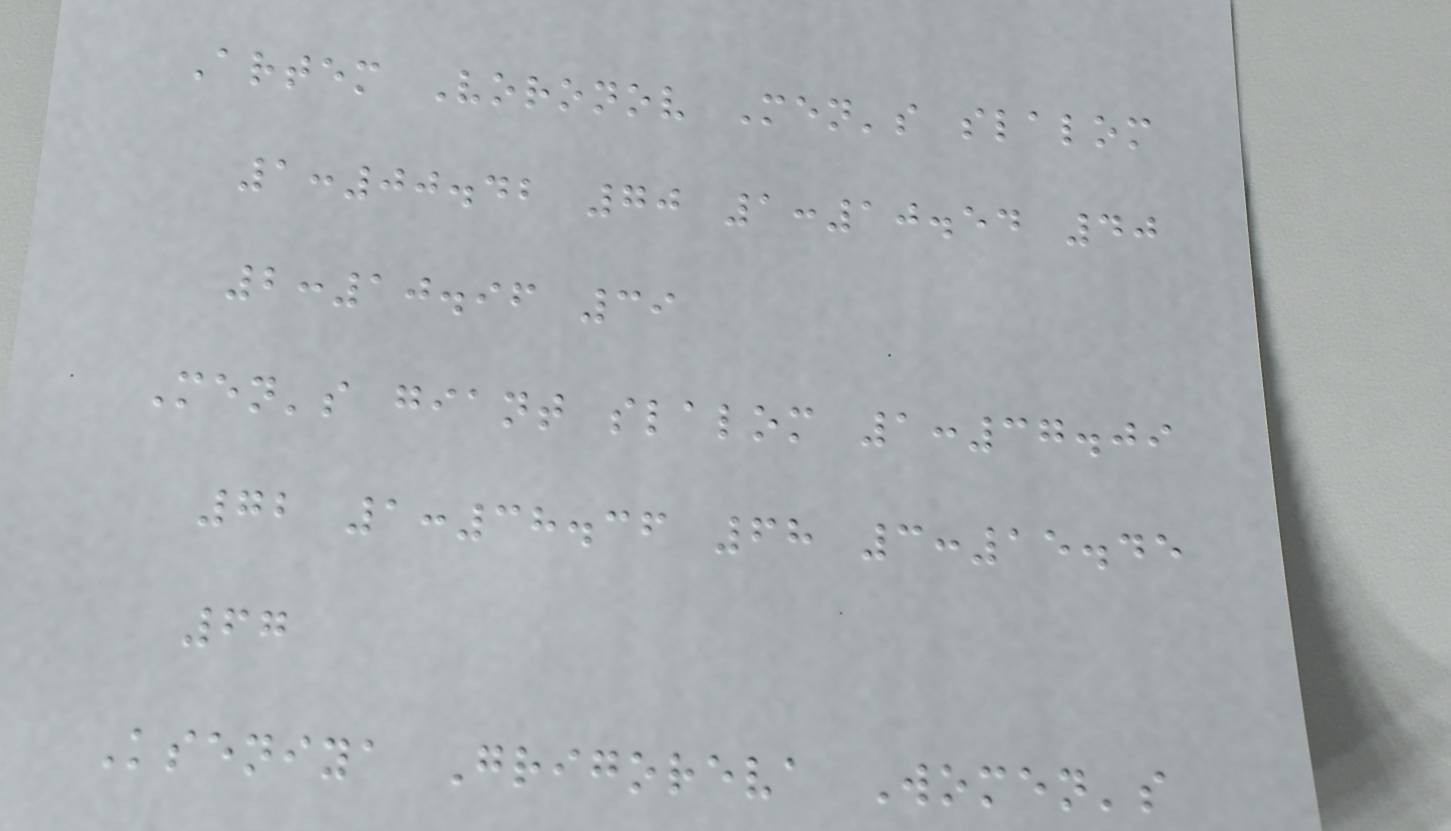Artem Voronov Men's slalom
1:00.42 70 1:10.54 40
2:10.96 39
Men's giant slalom 1:37.09
72 1:38.36 68 3:15.45
67
Kseniya Grigoreva Women's
